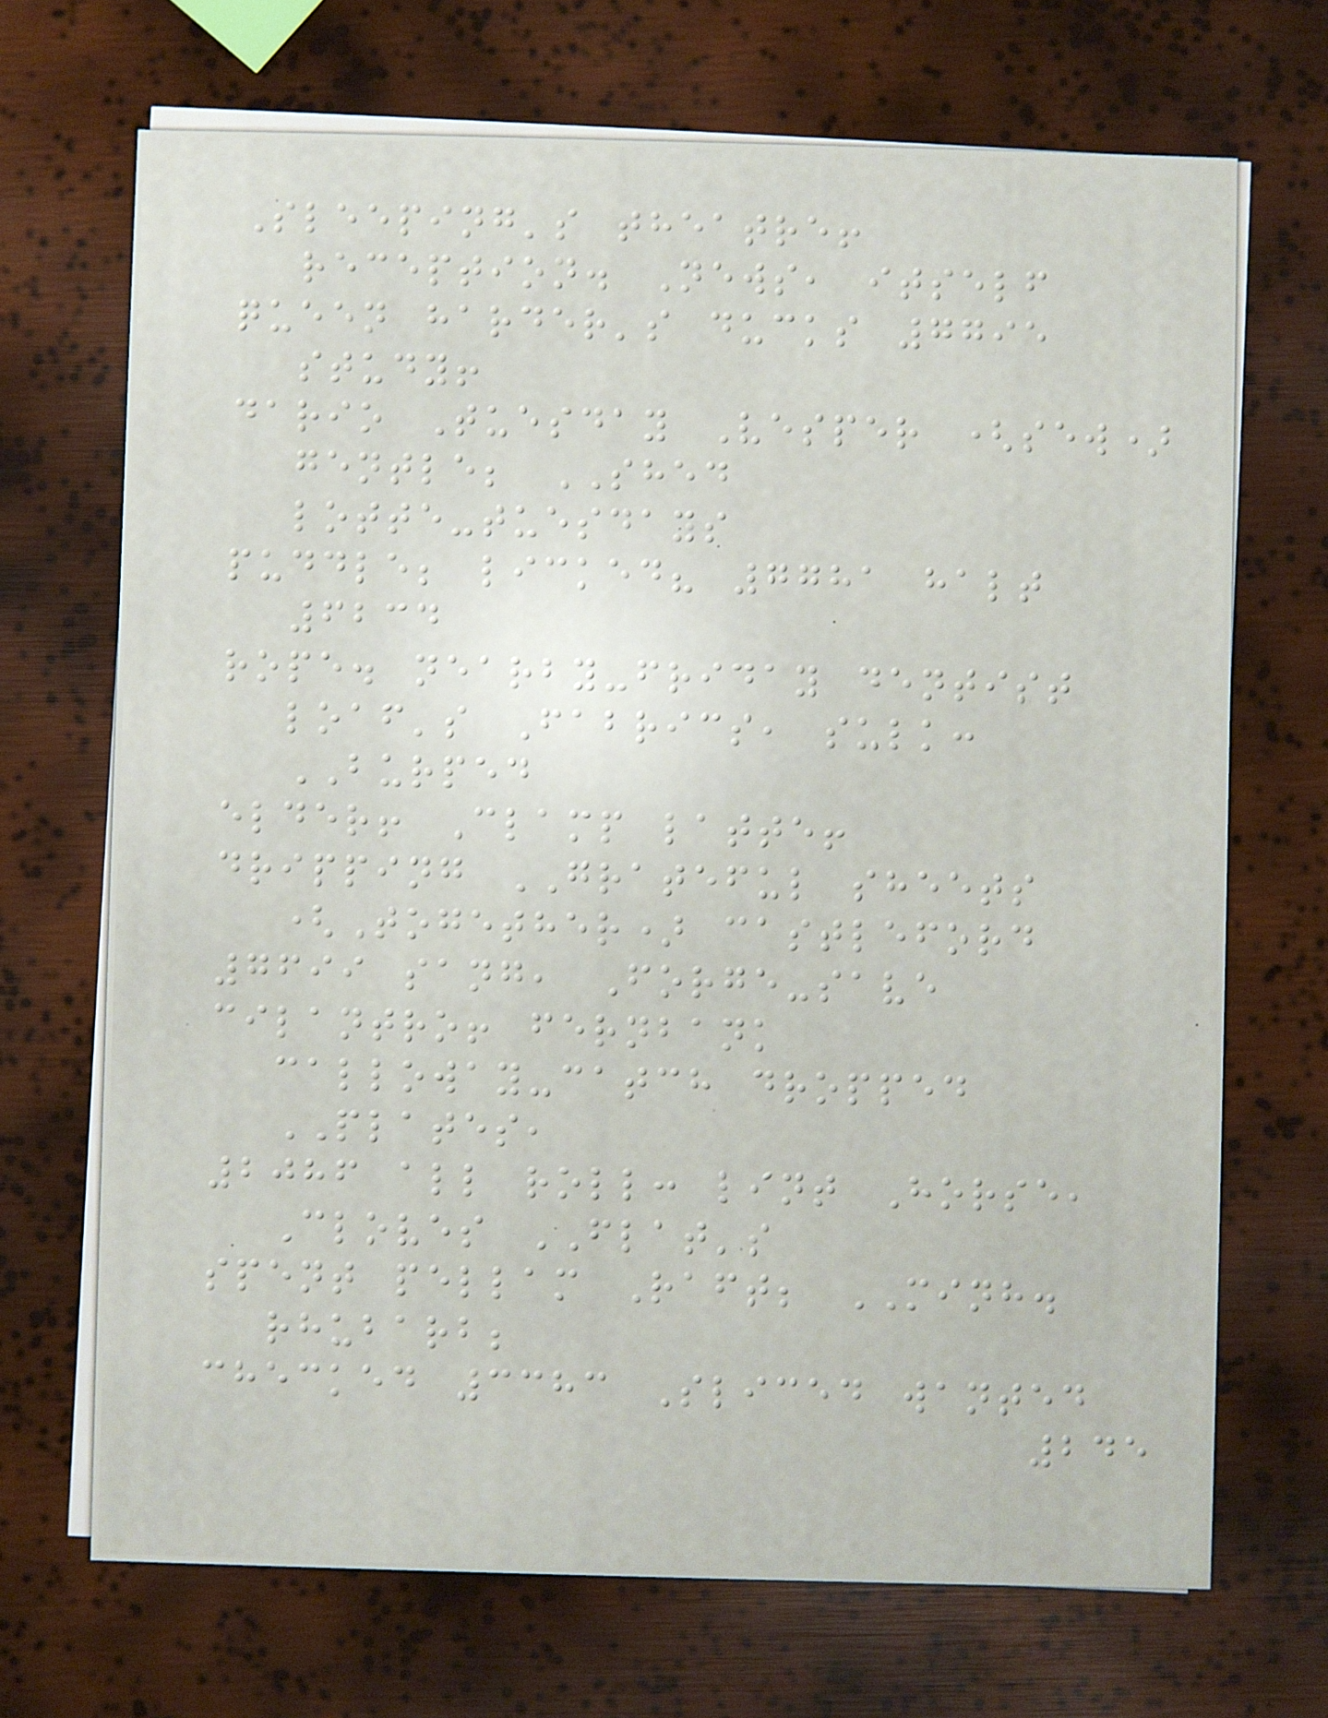Sleeping's theatre!
reception. News, itself
queen harder's ducks 7795
study!
dario Tuesday Vesper (sew)
gentle; SHED
lotte-tuesdays
puddle; licked? 7781 halt
6234
rope. nearby-friday dentist
loaf's Fabrics, sulk:
BURPED
elder! Clamp latte!
dripping GRATEFUL sheets
(Together) castleford
7699 sang, Forge-save
cilantro! fernbank
calloway-catch dropped
PLATES,
2086 all roll: lint Horse,
Cloves FLAT's
spent pellam Raft; MINH.
rhubarb;
checked 3383 Sliced wanted
245
